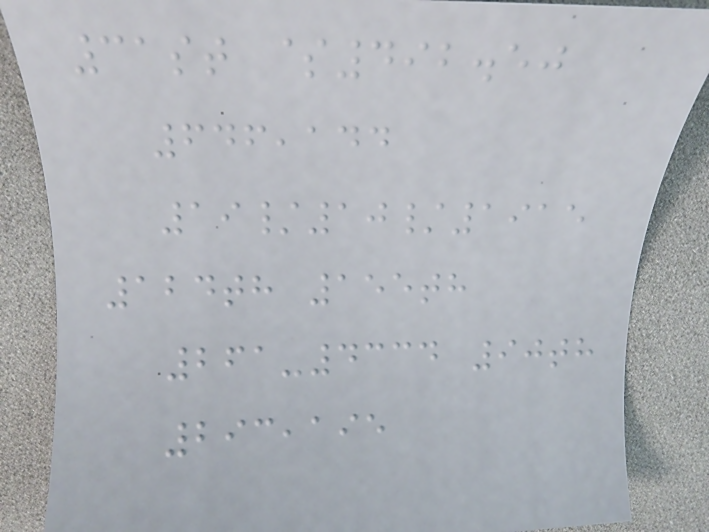31st $492.50
646,144
19/10/1915
124th 155th
261-4334 90th
293,195
